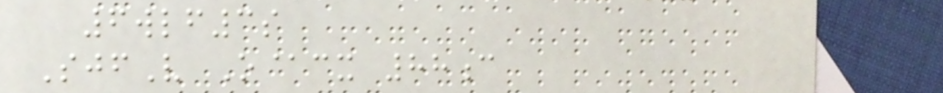6wlf3s
SjfV O@cx 88c
